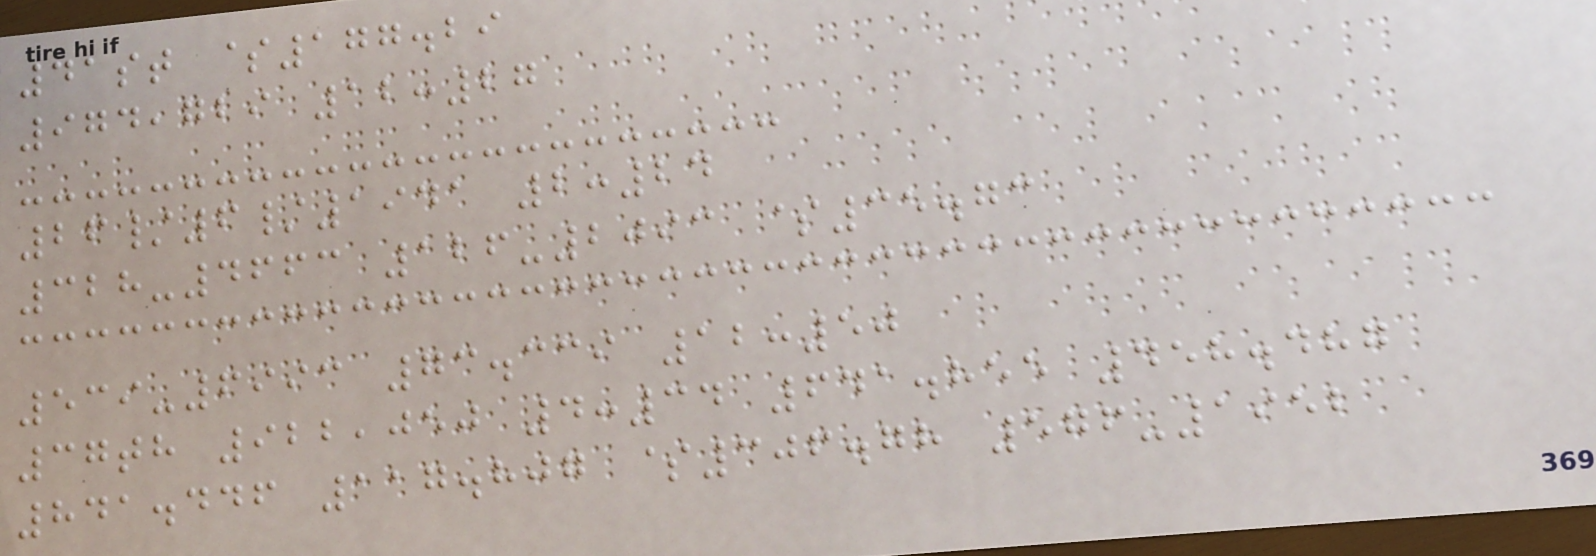41st $177.29
974,729 12:27
26/6/1941 2:24
328-4663 126-2093 $35.73
539-6993 73.339 12:50
37th 922,050 4:34 641.855 458.487
841.446 117.807 $306.78 576-1952
